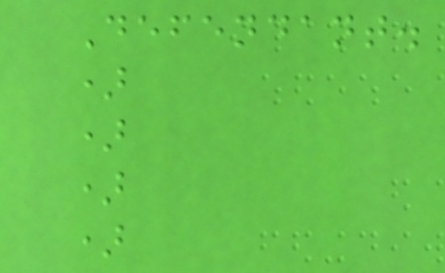Defendant.
)
)
)
)
